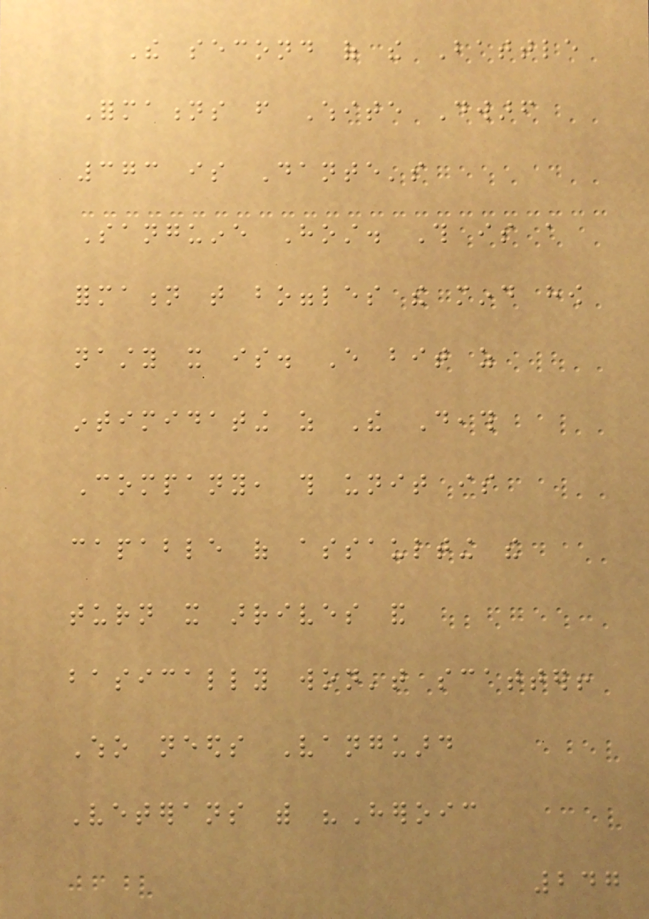The second of the Battle
Formations from White Dwarf
373 is Dante's
Sanguine Host. This is a
formation that boggles the mind how
nasty it is. Every bit as
intimidating as The Death
Company, this unit is
capable of assaulting the
turn it arrives and
basically won't scatter!
Who needs Vanguard
Veterans with "Heroic
247
